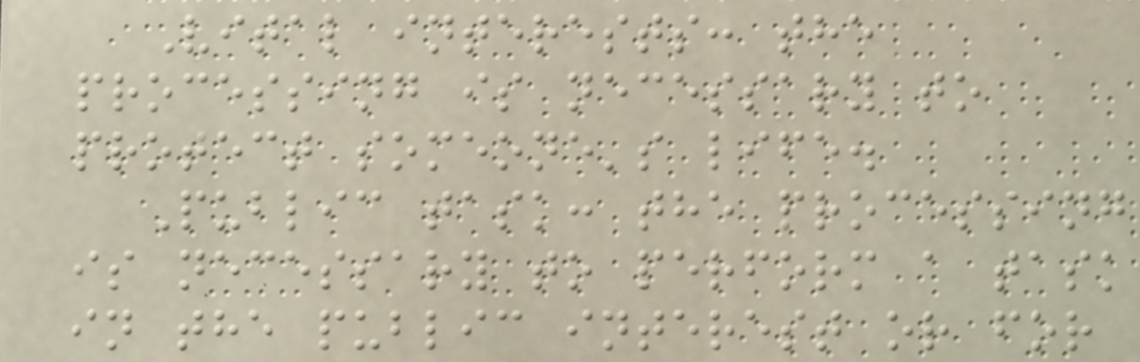Vital interests: the
processing is necessary to
protect someone's life.
Public task: the processing
is necessary to perform a task
in the public interest or for
